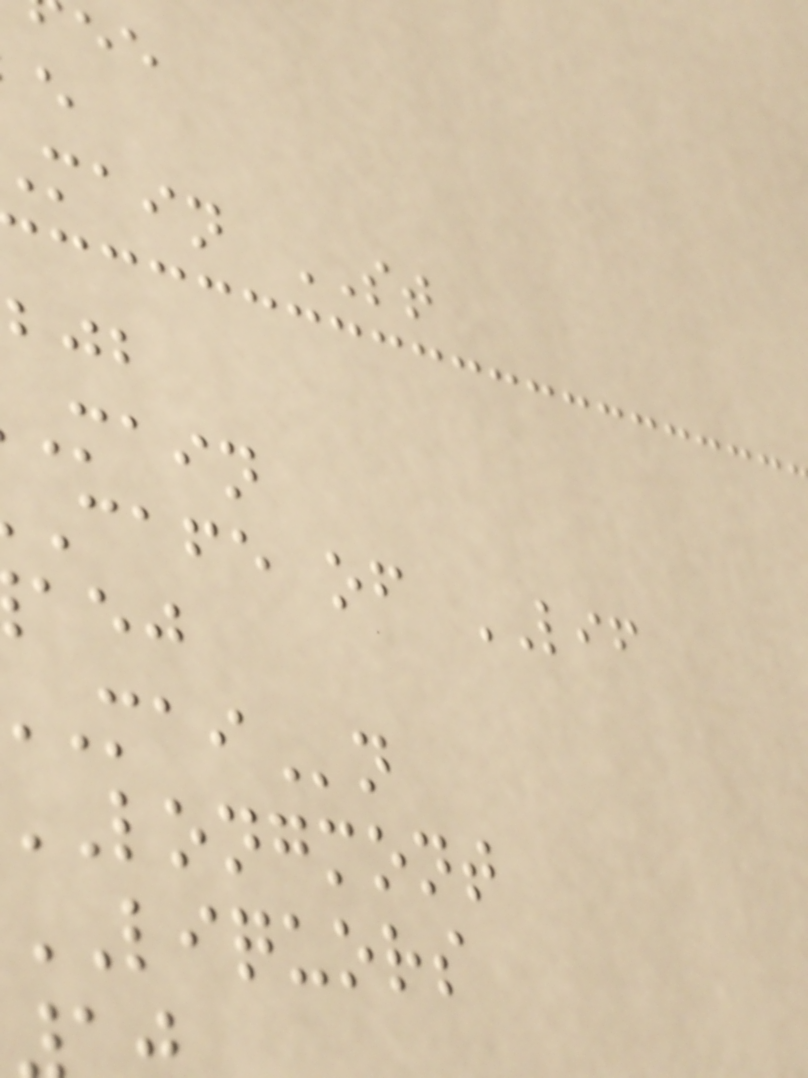main ST
main
cafe of LIF
longmont
LIQUORS
